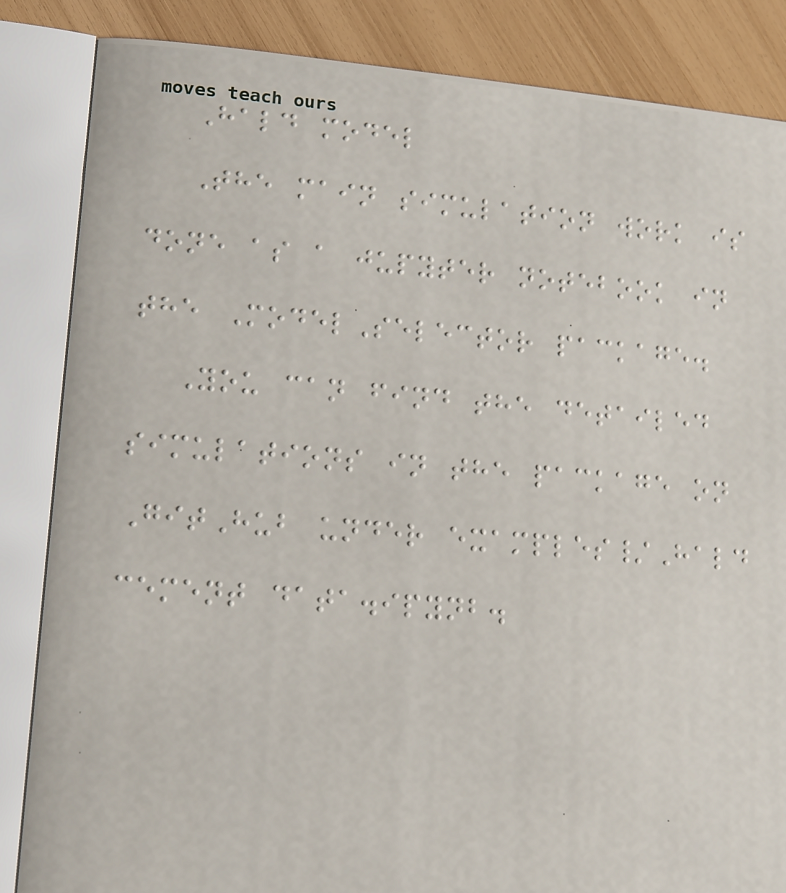Hald model
The main simulation work is
done as a jupyter notebook in
the ModelSelector package.
You can find the detailed
simulations in the package on
GitHub under examples/Hald
cement data.ipynb.
